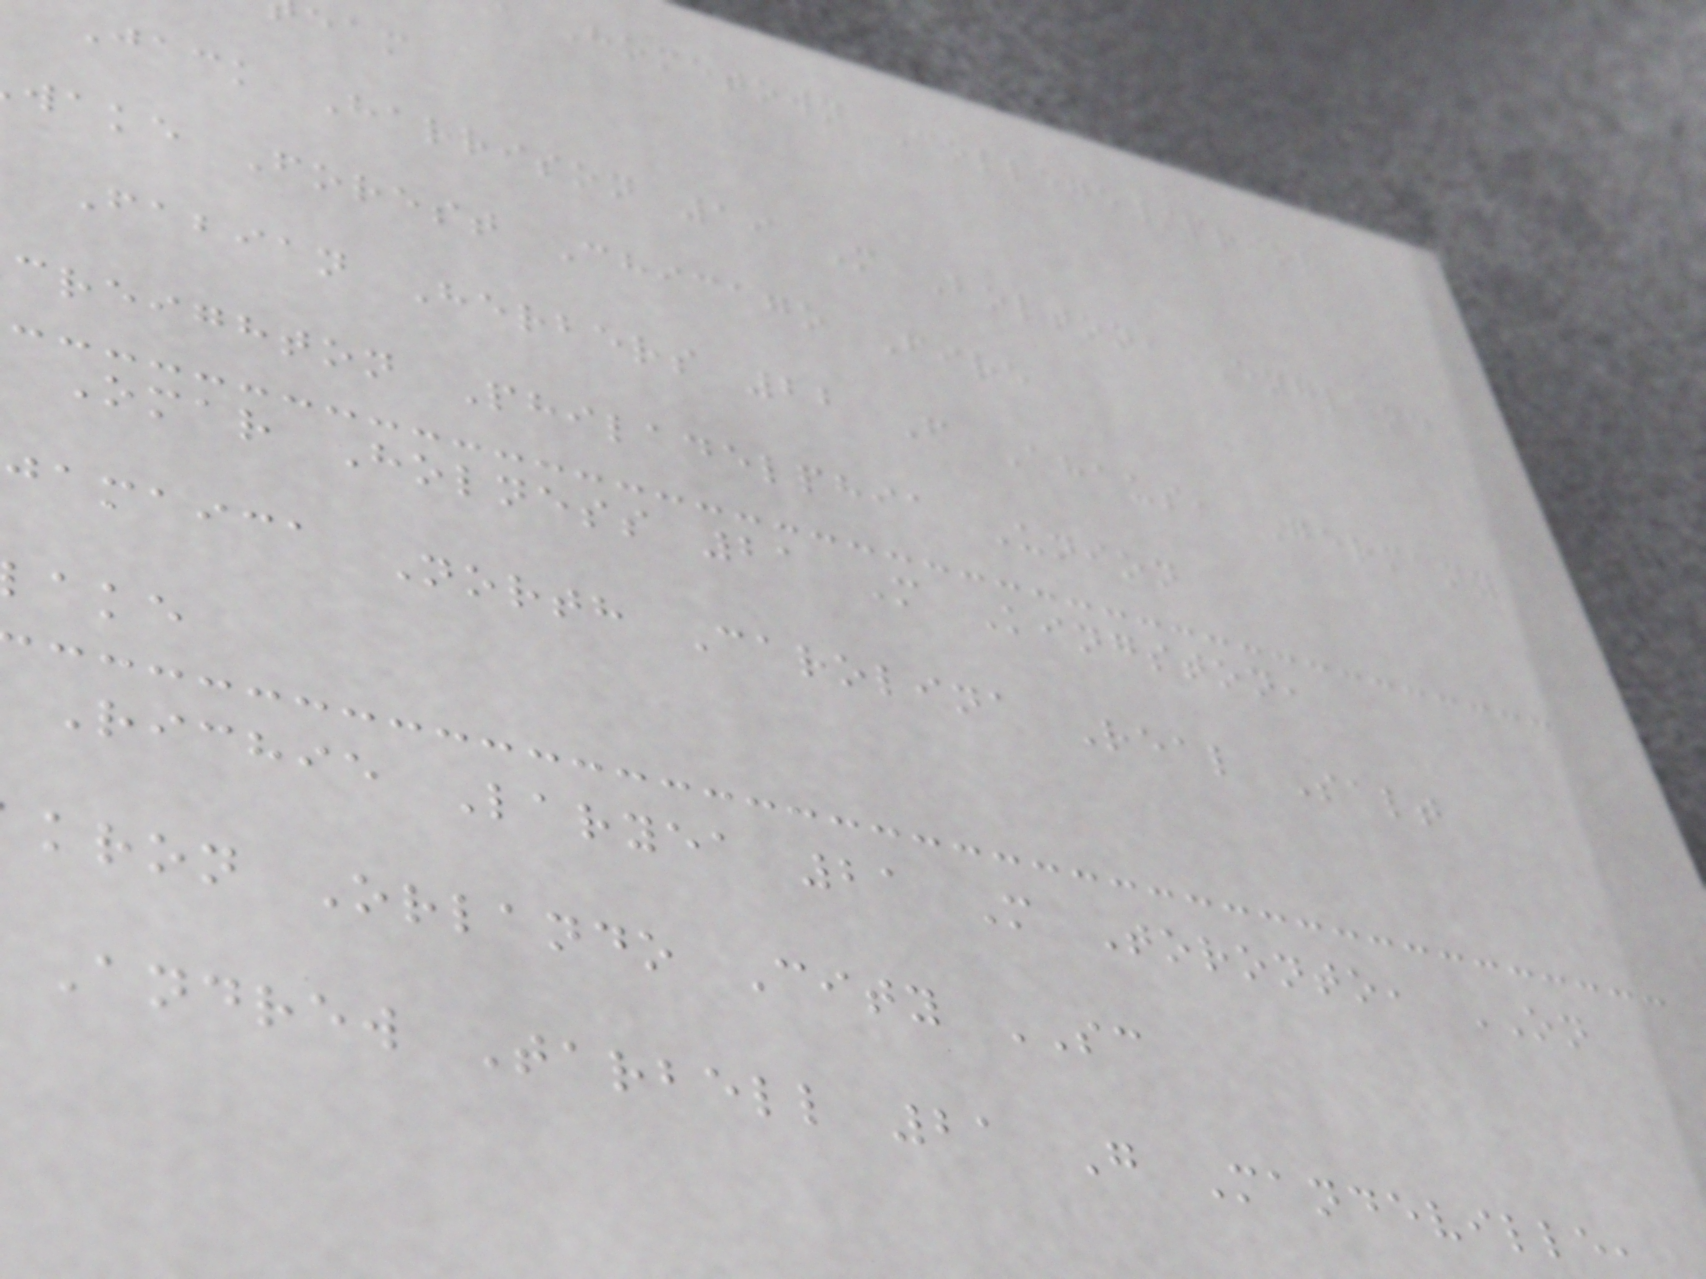Hometown College/prior
Jack Harrison 19 M Bolton, England
wake Forest Chicago Fire
Fabian Herbers 22 F Ahaus, Germany
creighton Philadelphia Union
Omar Holness 21 M Kingston,
jamaica North Carolina Real Salt
Richie Laryea 21 M Toronto, ON
kron Orlando City SC
Andrew Tarbell 21 G Mandeville,
